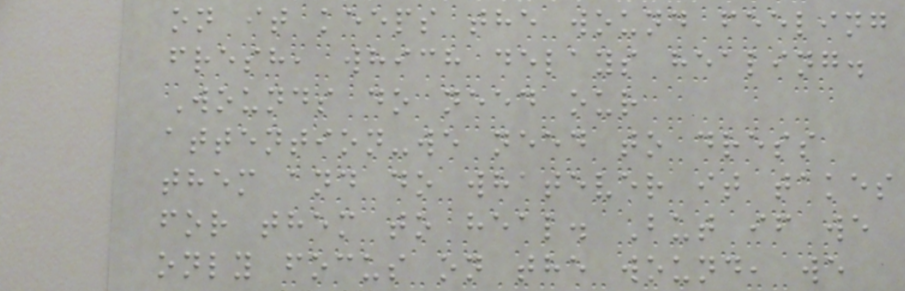on it keeps the wound feeling
fresh, which delays healing.
Wounds do need our
attention-we need to dress
them and do whatever it takes
for them to heal. But if we
only focus on the wound, we
